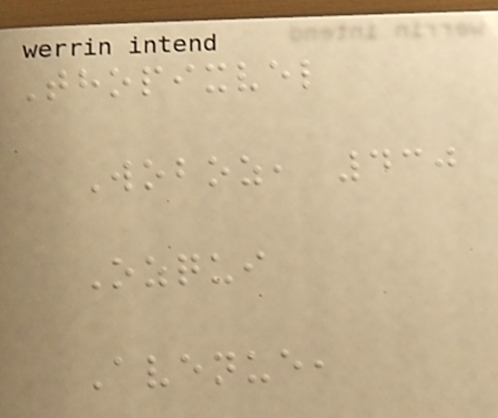Thopixvel
Woboz, 430
Ozqui
Avenue,
